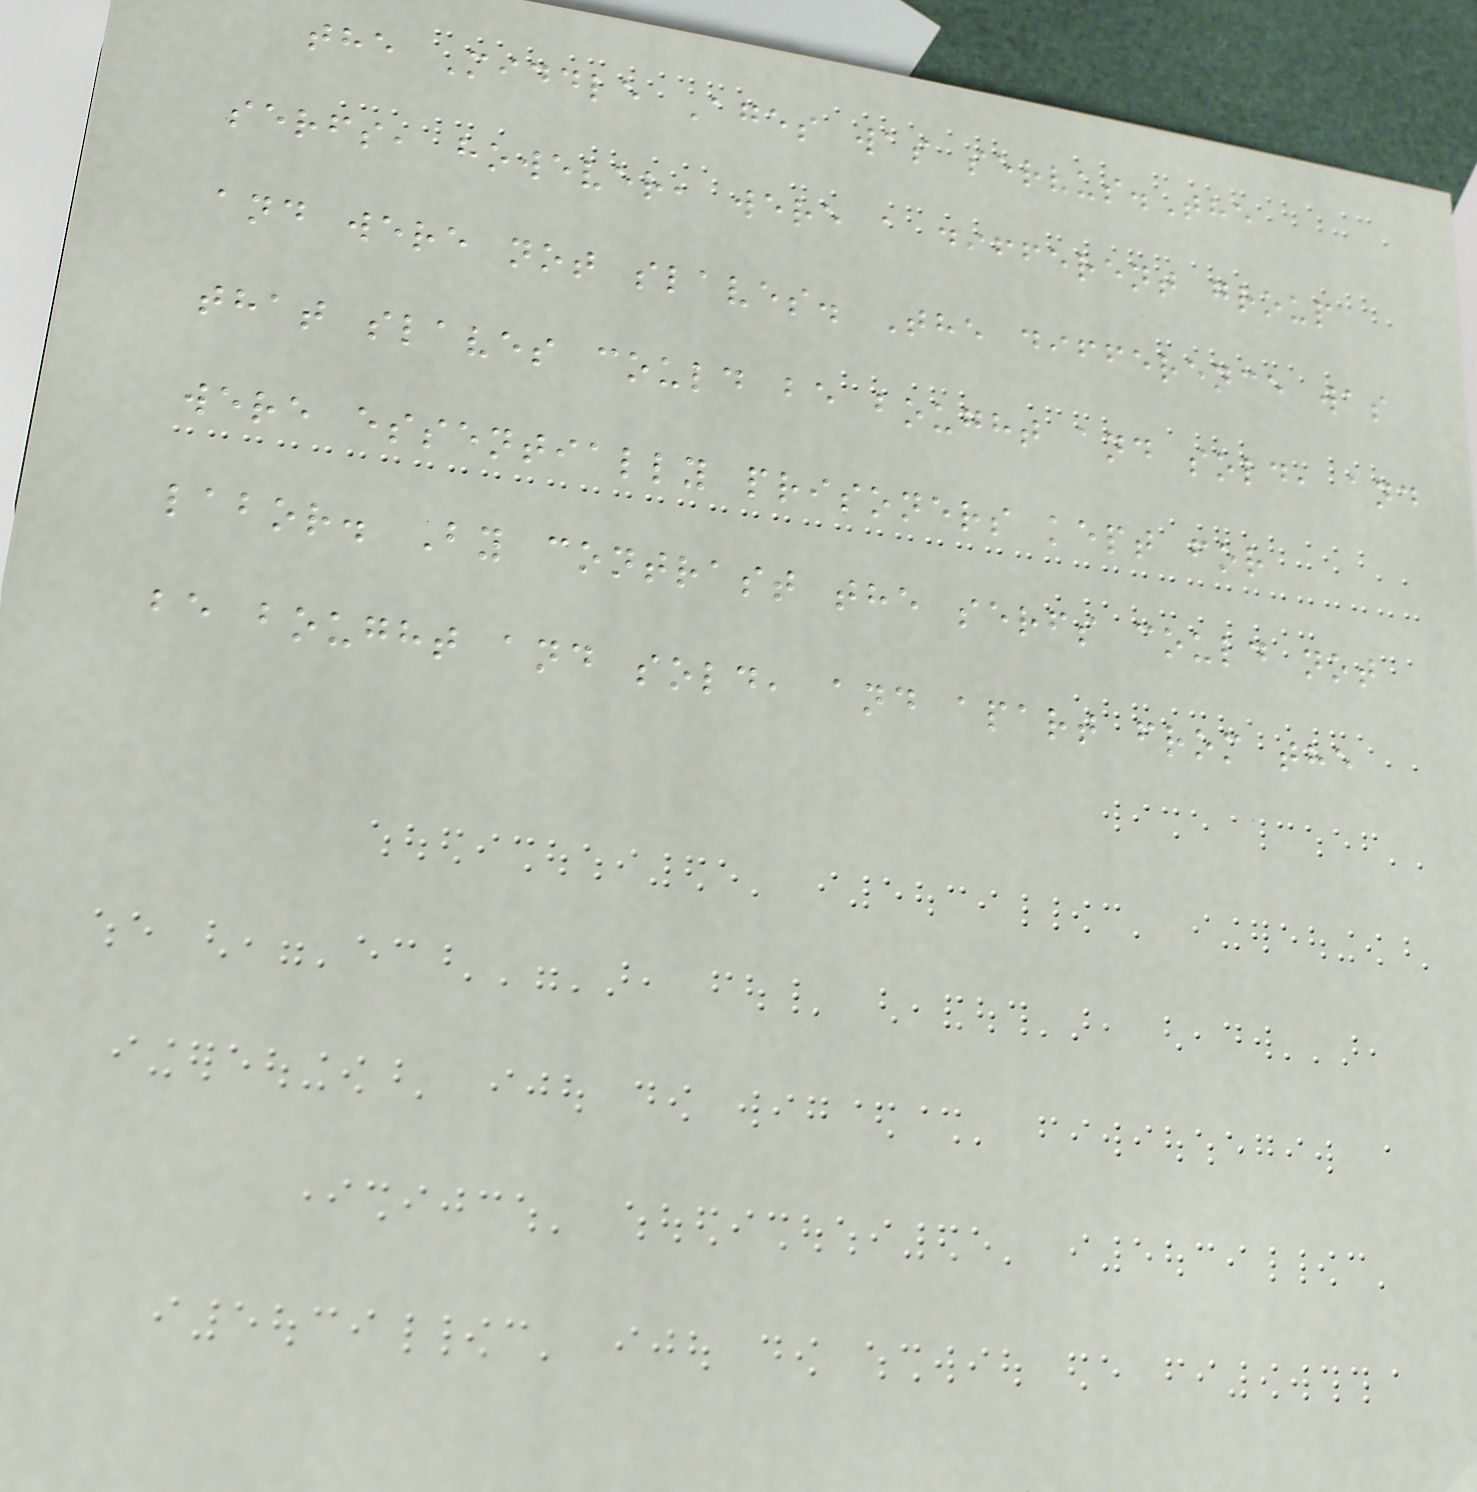the Middle Ages was servus.The
serfs, however, were a different group
and were not slaves. The difference was
that slaves could be bought and sold, and
were essentially prisoners kept for
labor. By contrast the serfs could not
be bought and sold, and apart from the
